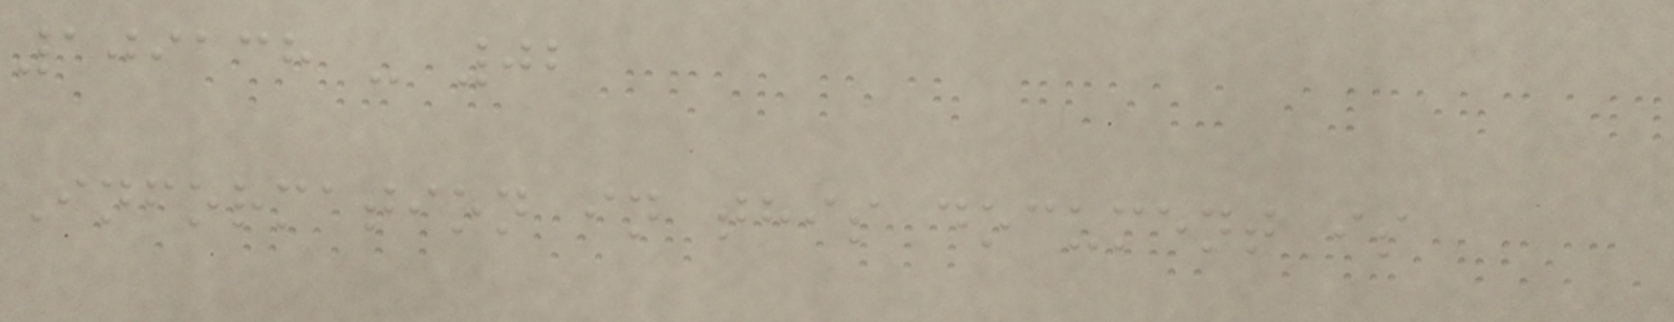109138 - 02
Information in this document is
